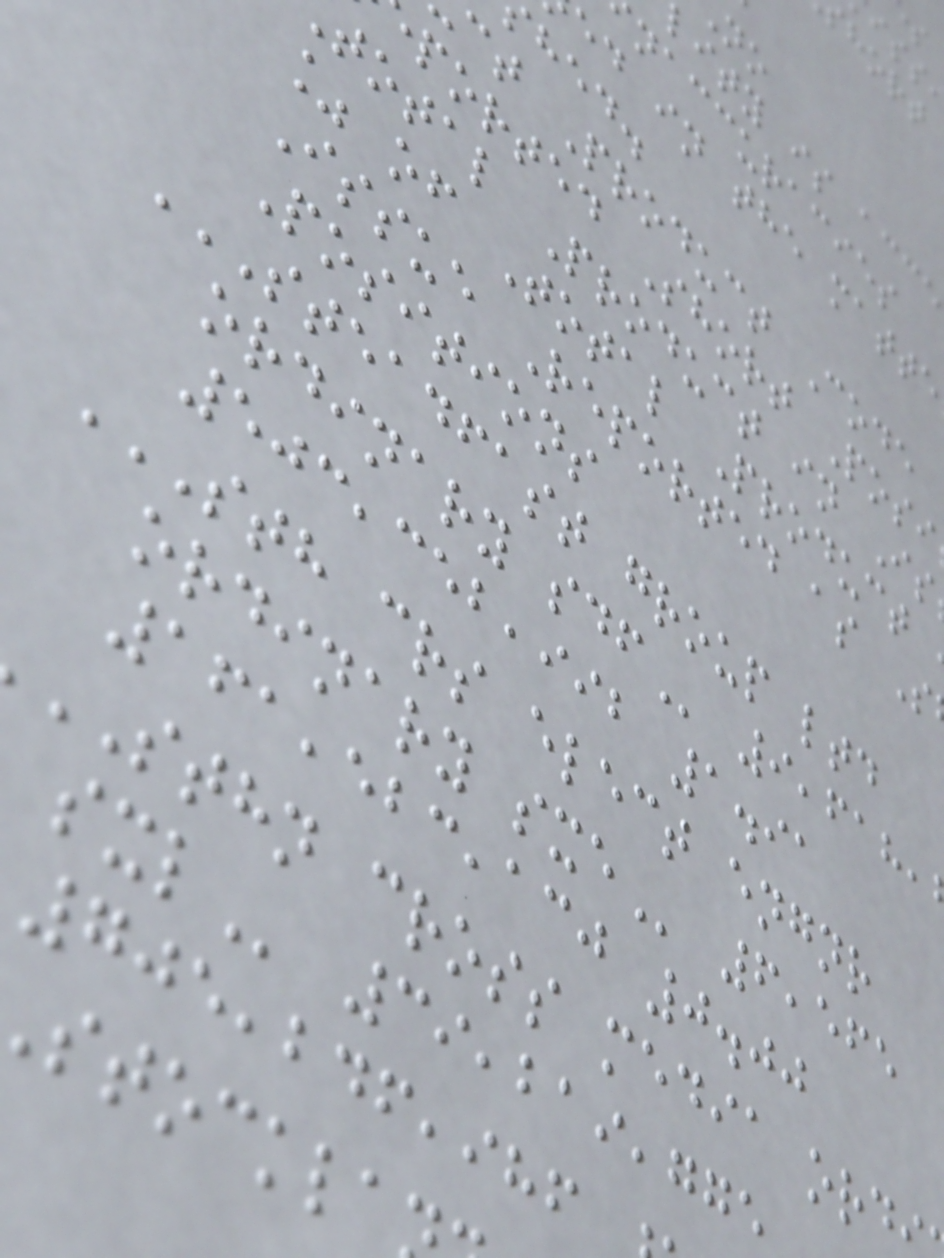lity is acce
naccuracies
ed in the matte
hed.
ct Product Code
ported Short Posi
total Product in Is
% of Total Product
Issue Reported as S
Positions
STEADFAST GROUP LTD
ordinary
503,352,992 1.91
STH CRS ELECT ENGNR
ordinary
161,523,130 0.00
STHN cross media
39,219,775
705,246,986
